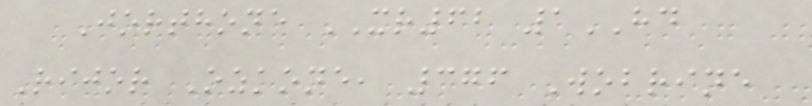Jorthone XR62 1HD
Rijor Ozkone, 376 Wobrine
